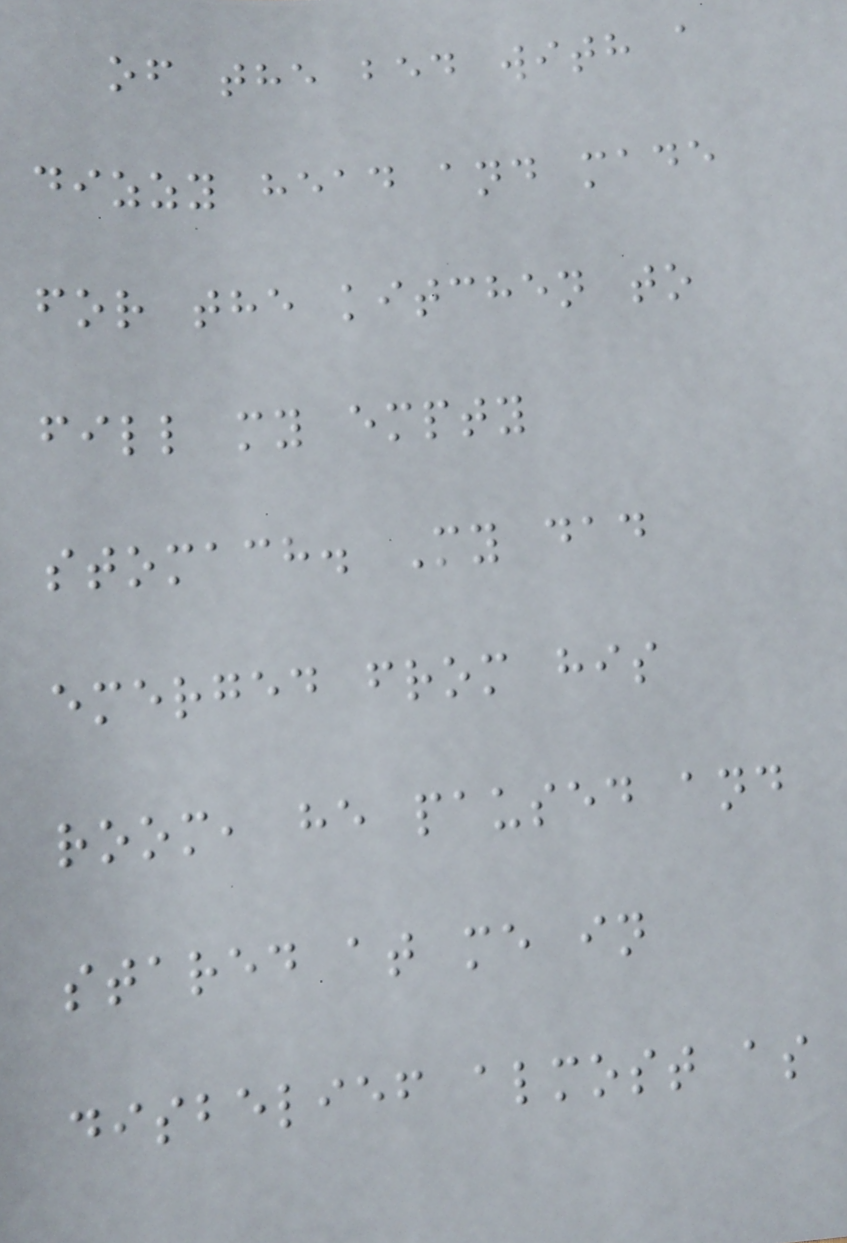of the bed with a
dizzy head and made
for the kitchen to
fill my empty
stomach. My dad
emerged from his
room, he paused and
stared at me in
disbelief almost as
